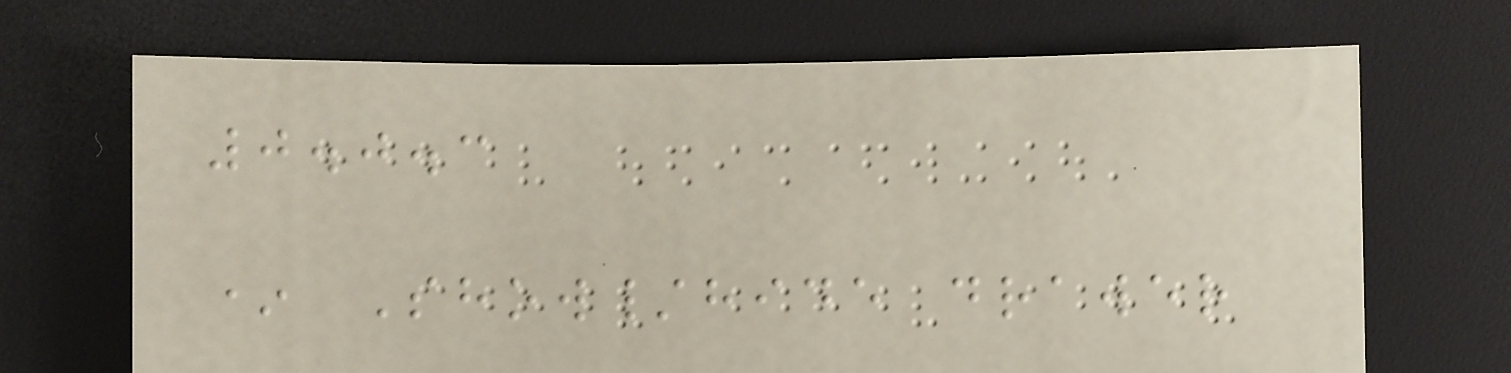0.0.3
* Show/hide drawer
